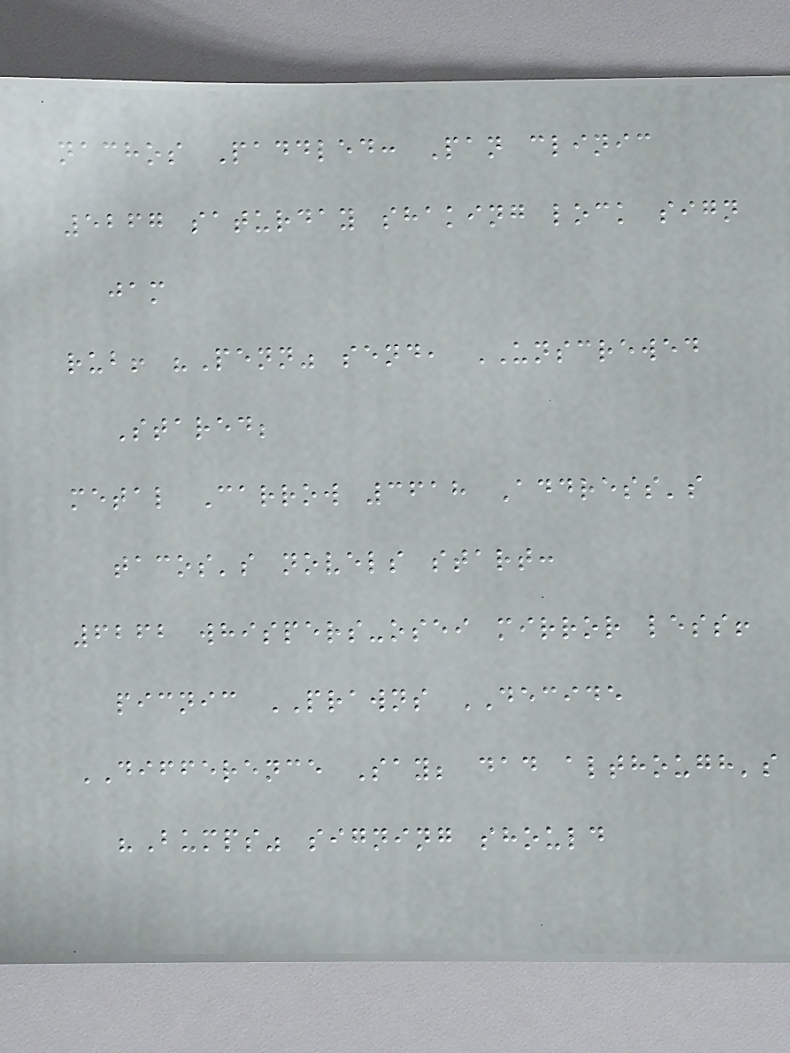nachos Paddled: Pan clinic
5267 saturday shaking lock sign
jam
rub! "Penn" send, UNSCREWED
Stared;
metal Carrow 3618 Address's
tacos's novels start:
6262 whispers-osei mirror less!
picnic PRAWNS DECIDE
DIFFERENCE Say; dad although's
"Bumps" signing should
